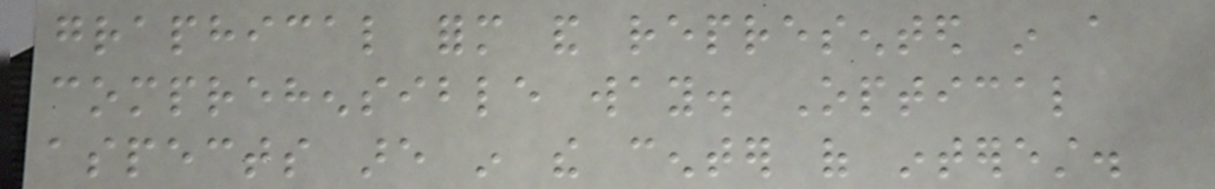graphical form and represented in a
comprehensible way. Optical
aspects are in the center of interest.
